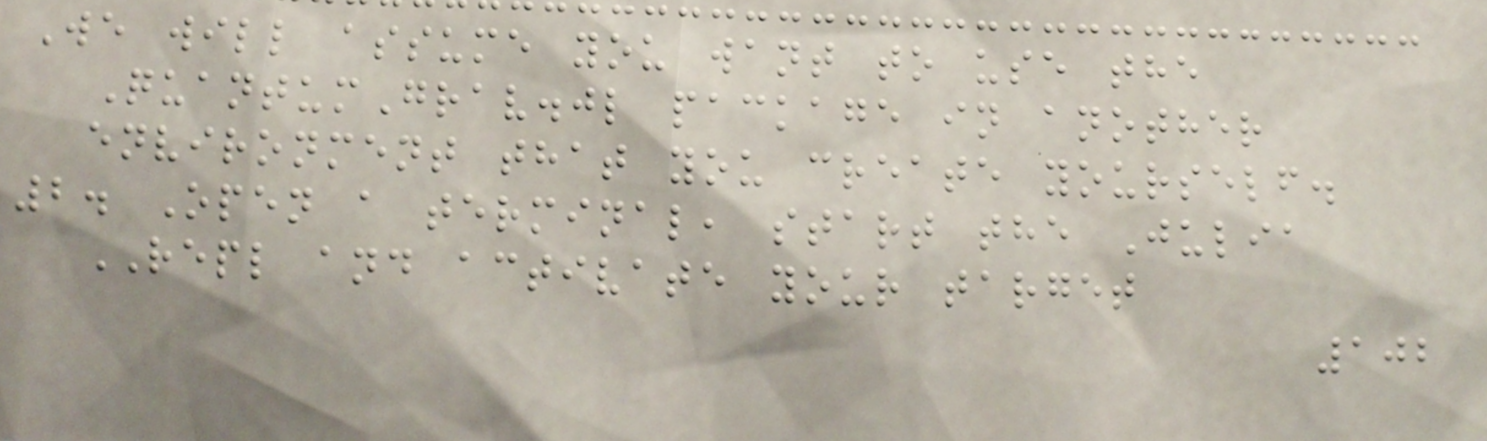We will assume you want to use the
QuantumGrav.jl package in another
environment that you create yourself.
2. Open a terminal, start the Julia
REPL and activate your target
102
